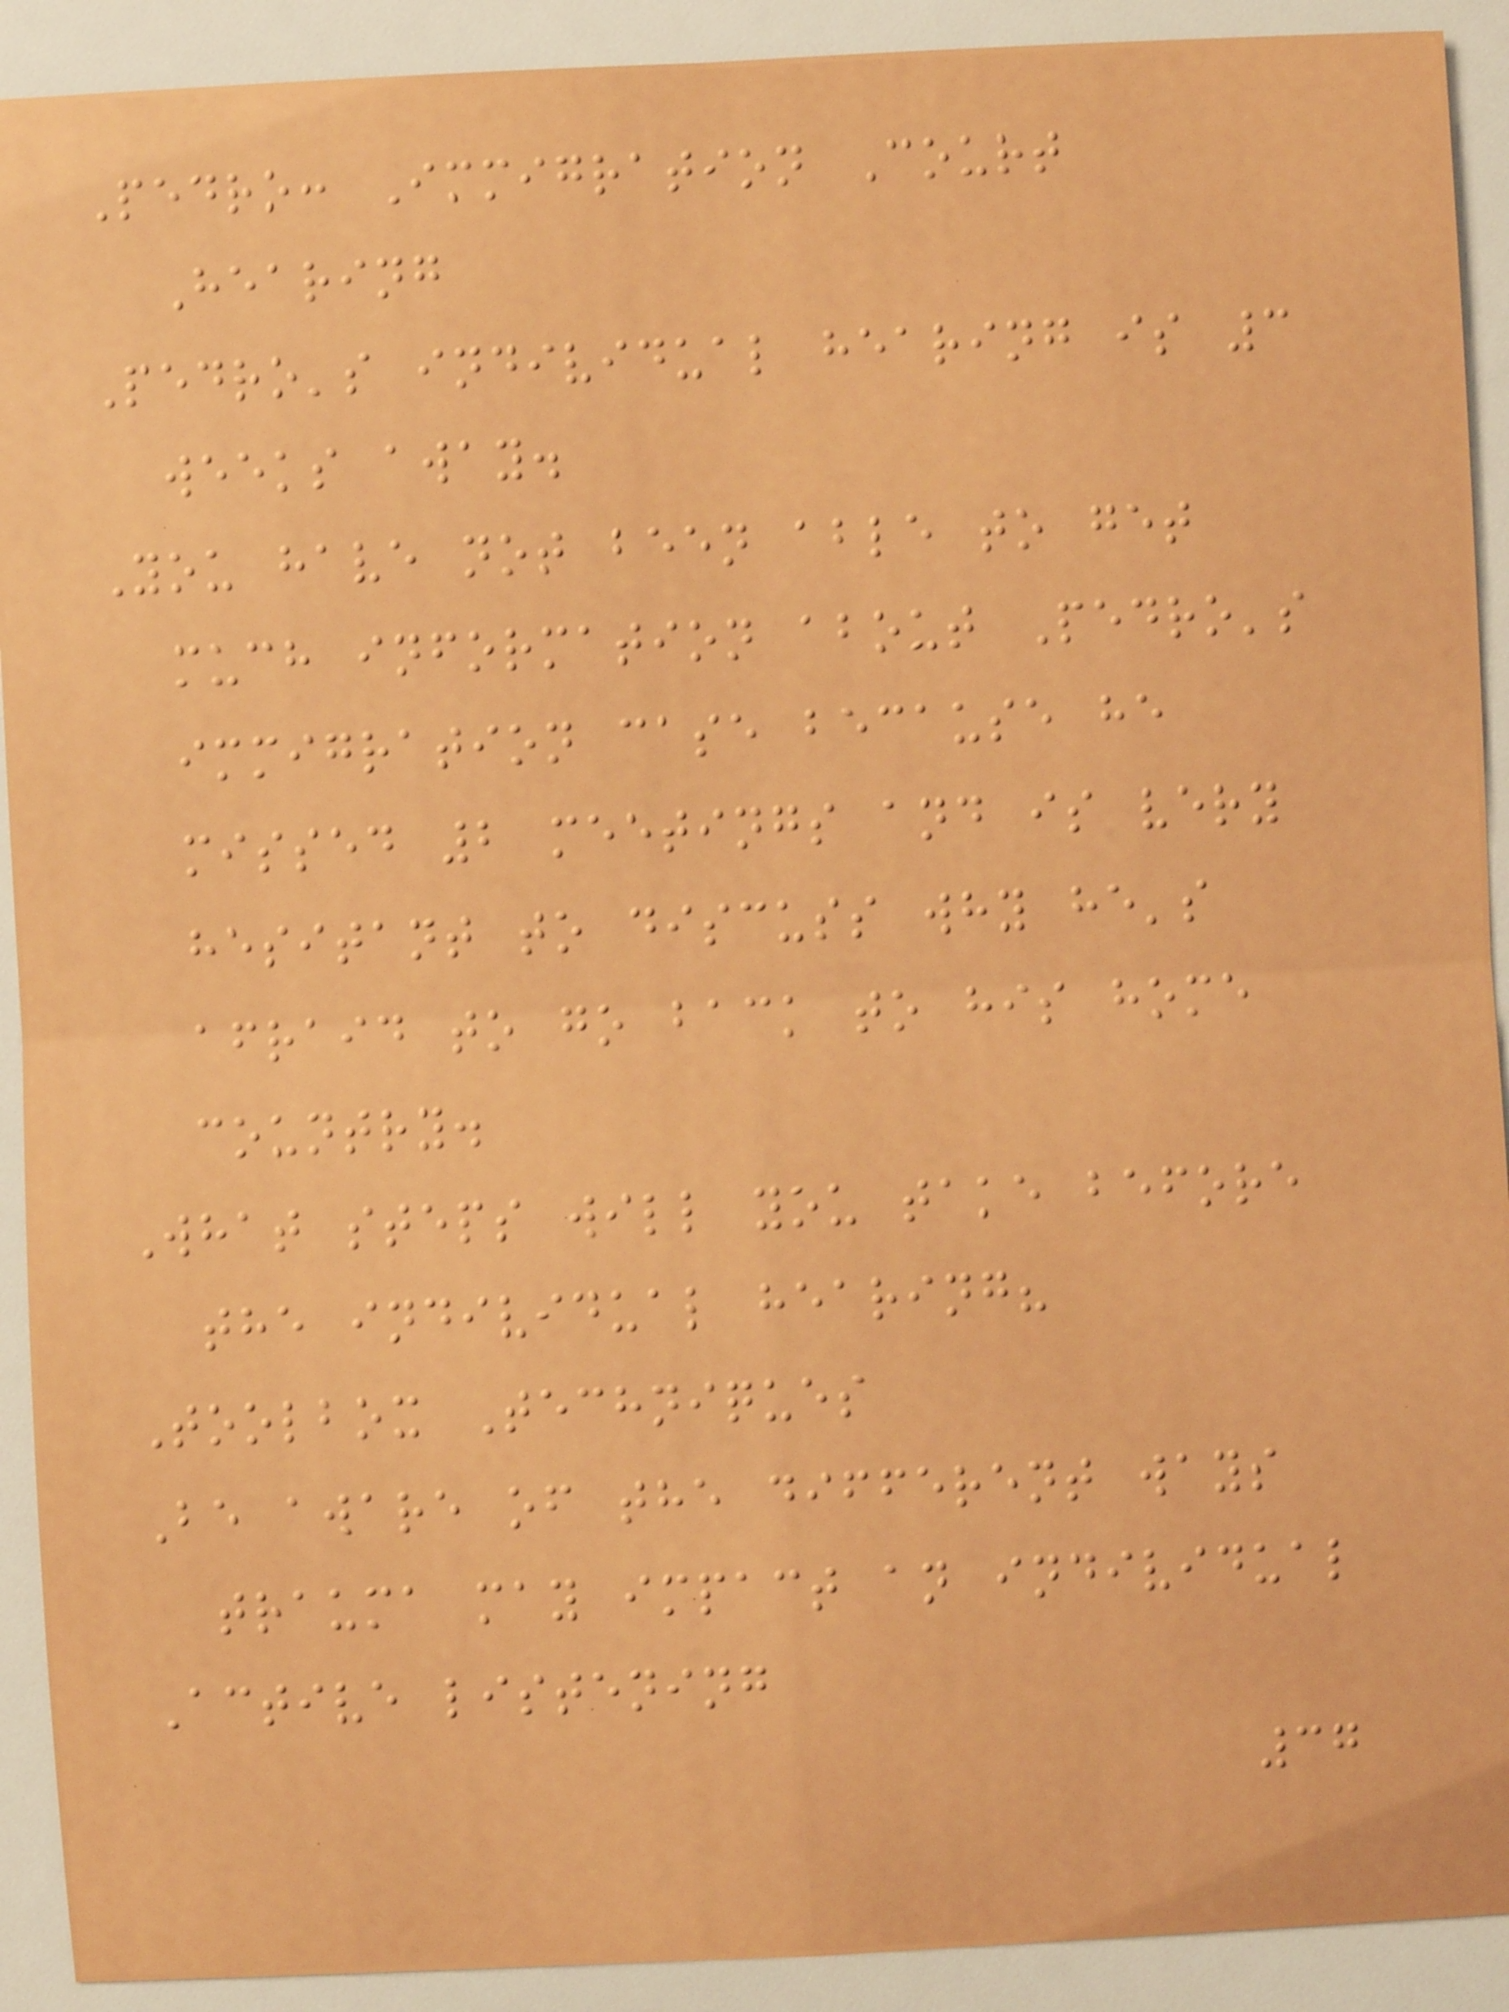Pedro: Immigration Court
Hearing
Pedro's individual hearing is 3
weeks away.
You have not been able to get
much information about Pedro's
immigration case because he
missed 2 meetings and is very
hesitant to discuss why he's
afraid to go back to his home
country.
What steps will you take before
the individual hearing?
Toolbox Techniques
Be aware of the different ways
trauma may impact an individual
Active listening
37
